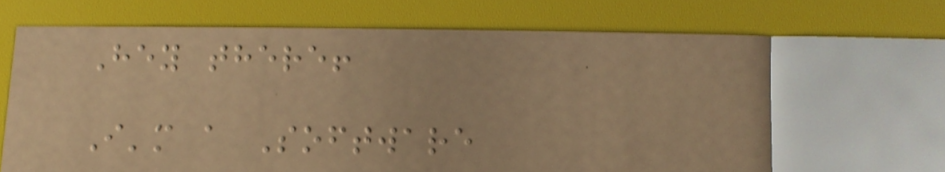Hey there!
I'm a Software
